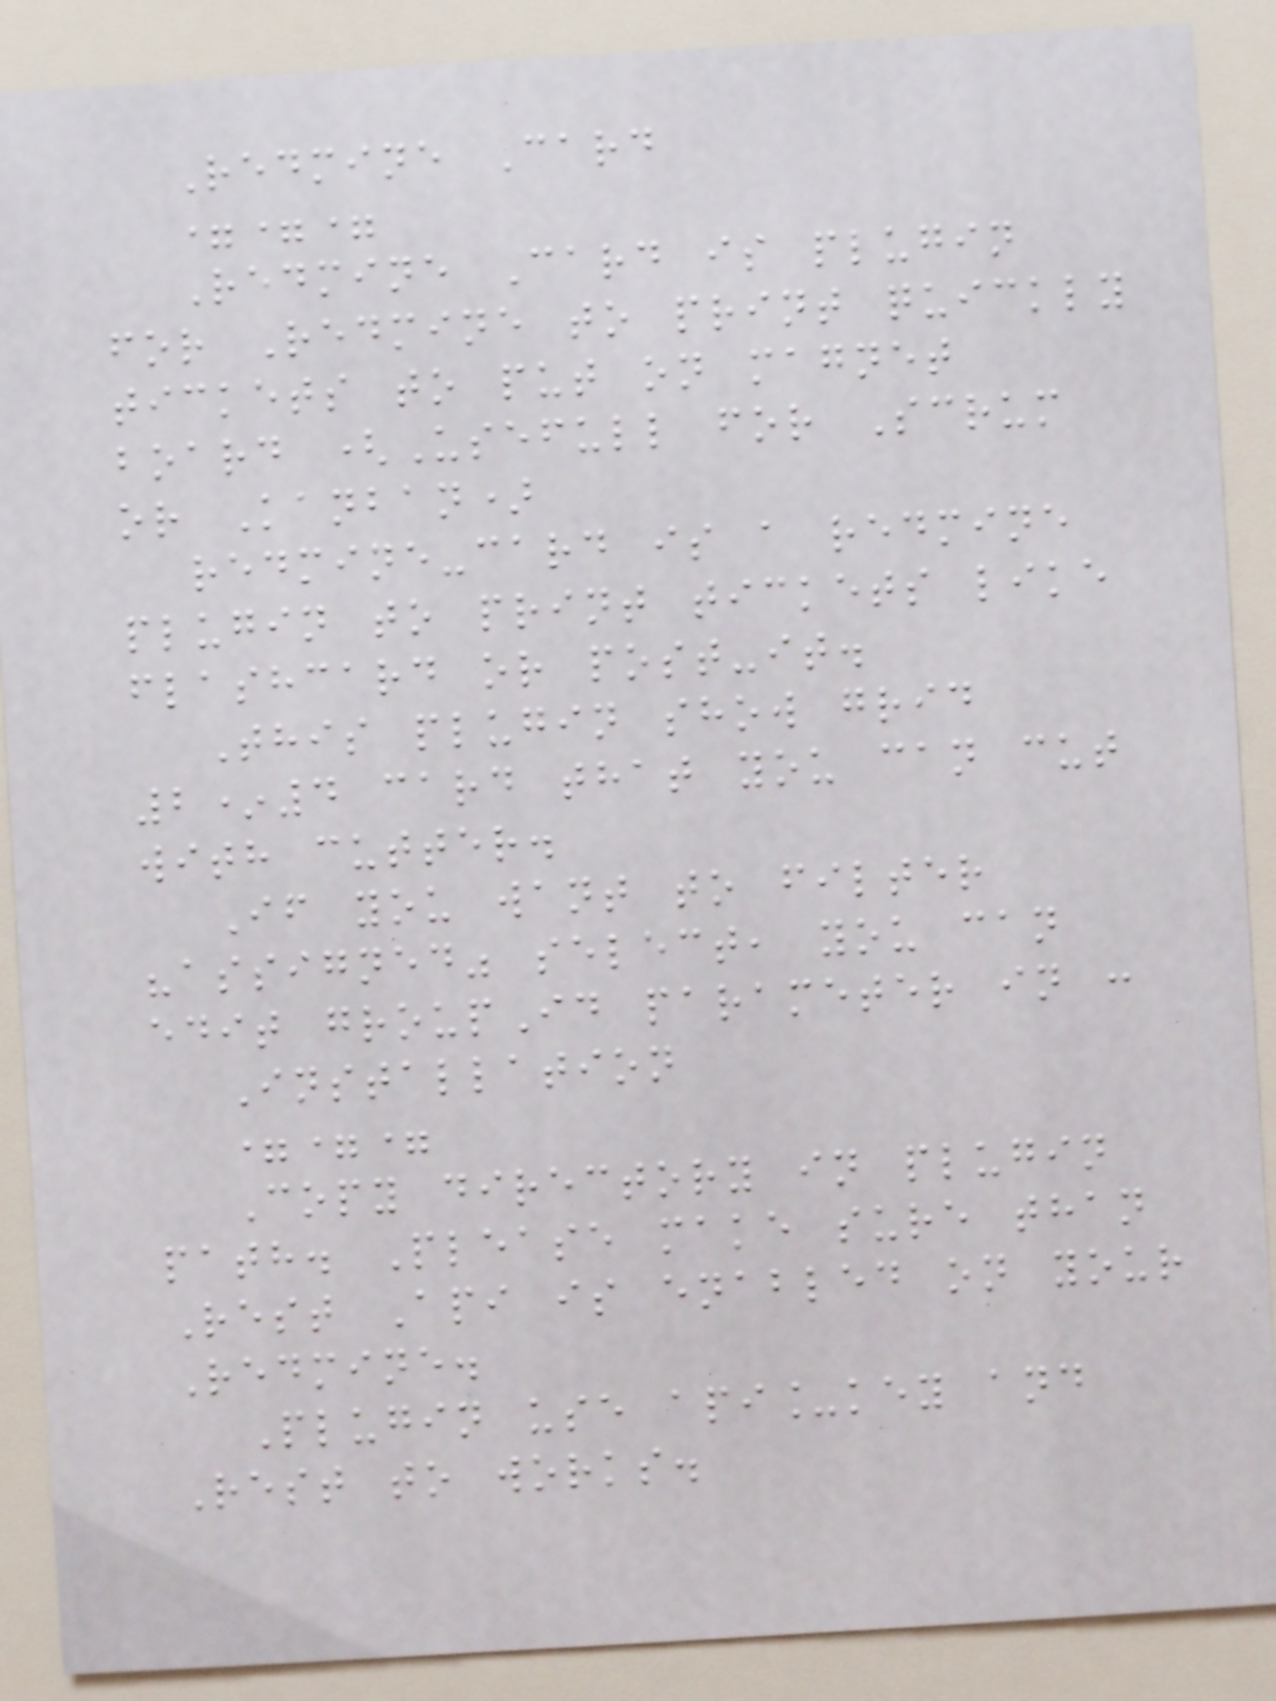Redmine Card
===
Redmine Card is plugin
for Redmine to print quickly
tickets to put on magnet
board (Usefull for Scrum
or Kanban)
redmine-card is a redmine
plugin to print tickets like
flashcard or post-it.
This plugin show grid
2*4 card that you can cut
with cutter.
If you want to filter
"assigned" select, you can
edit groupId parameter in :
Installation
===
Copy directory in plugin
path. Please make sure than
Rest Api is enabled on your
Redmine.
Plugin use api_key and
Rest to works.
